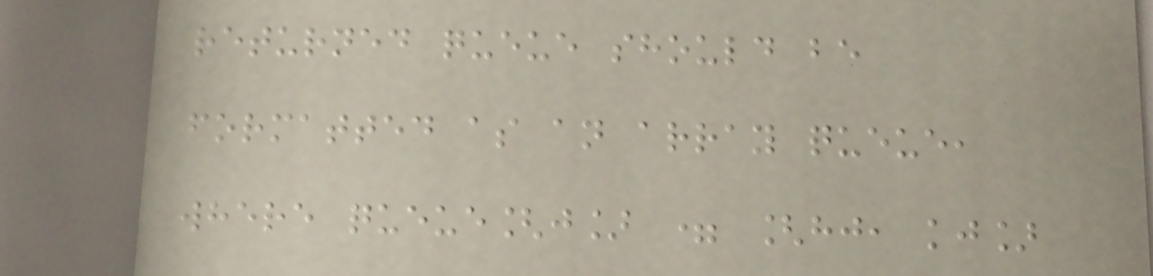returned queue should be
formatted as an array queue,
where queue[j] = [hj, kj]
